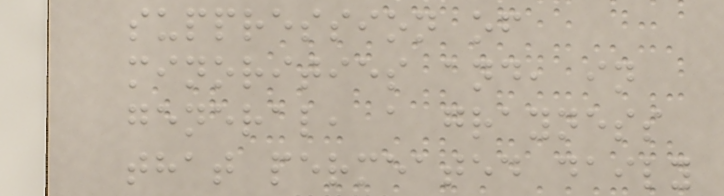suppression of
minorities and, in
general, a grayness
that permeated daily
